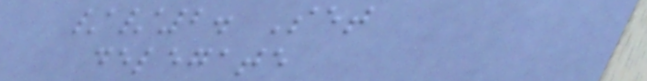//2. Set
delegate
